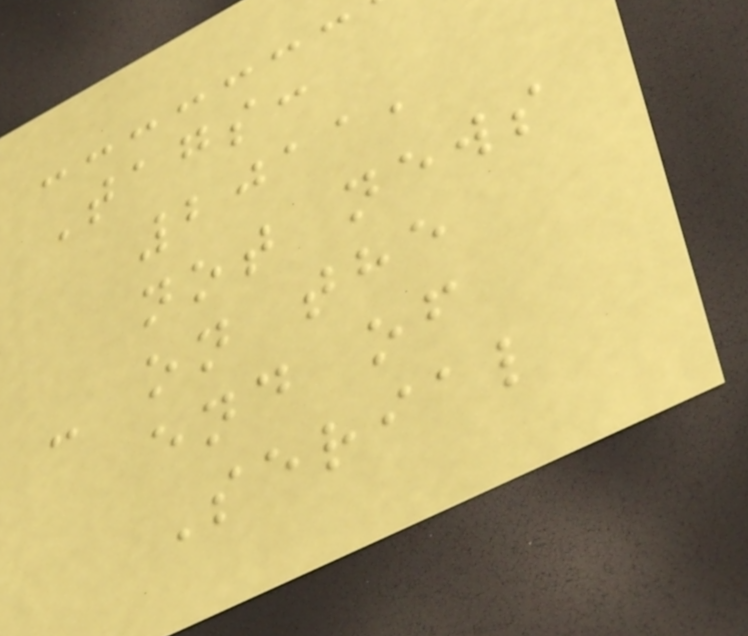Tags:
2011,
not news
- on the
end of
Serial
